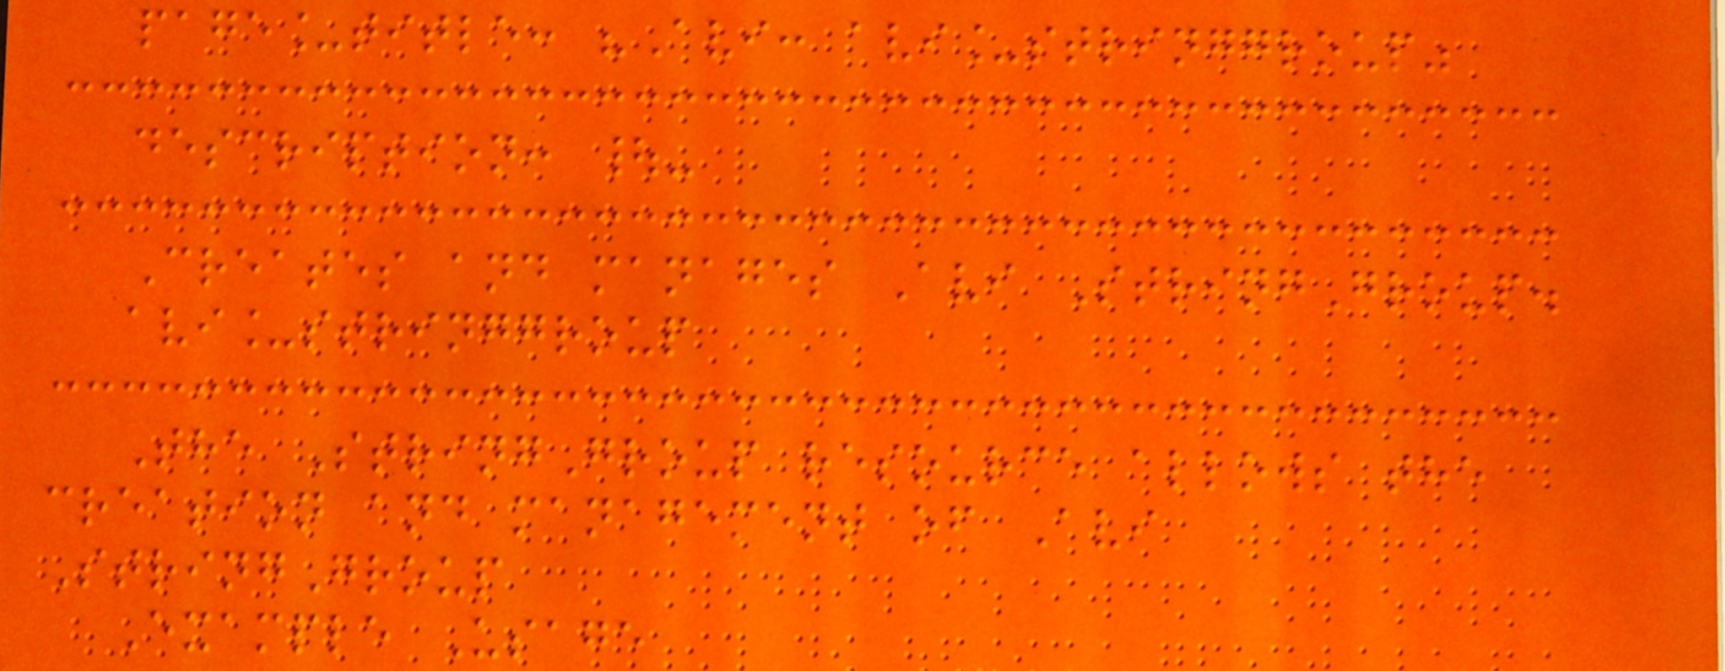page_title: "Avi: avi_stringgroup"
description: |-
Creates and manages Avi StringGroup.
avi_stringgroup
The StringGroup resource allows the
creation and management of Avi
StringGroup
Example Usage
